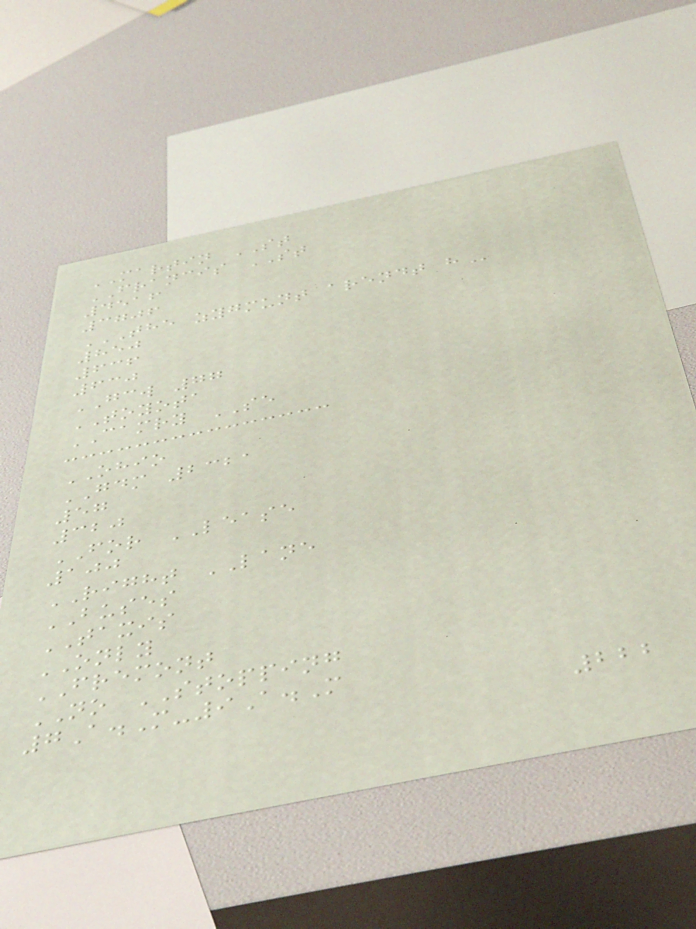MARTIN ST
FRANCIS ST
4516
3706
THE ZYGMUNT ARENDT H
850
636
630
GCW 77
TOYOTA
CAMRY SE
OHIO
GDM 2321
57
320
FOR LEASE
100
RIGHT LANE
BUSES
TAXIS
ONLY
FREMONT
NO STOPPING
7A.M-9A.M
222
